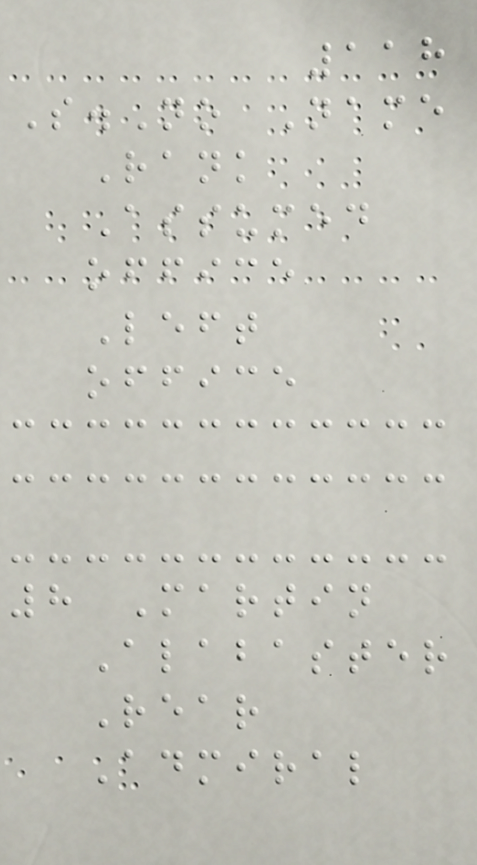118
S.No Name
Rank
Assumed
office
Left
office
8 Martin
Alabaster
Rear
Admiral
